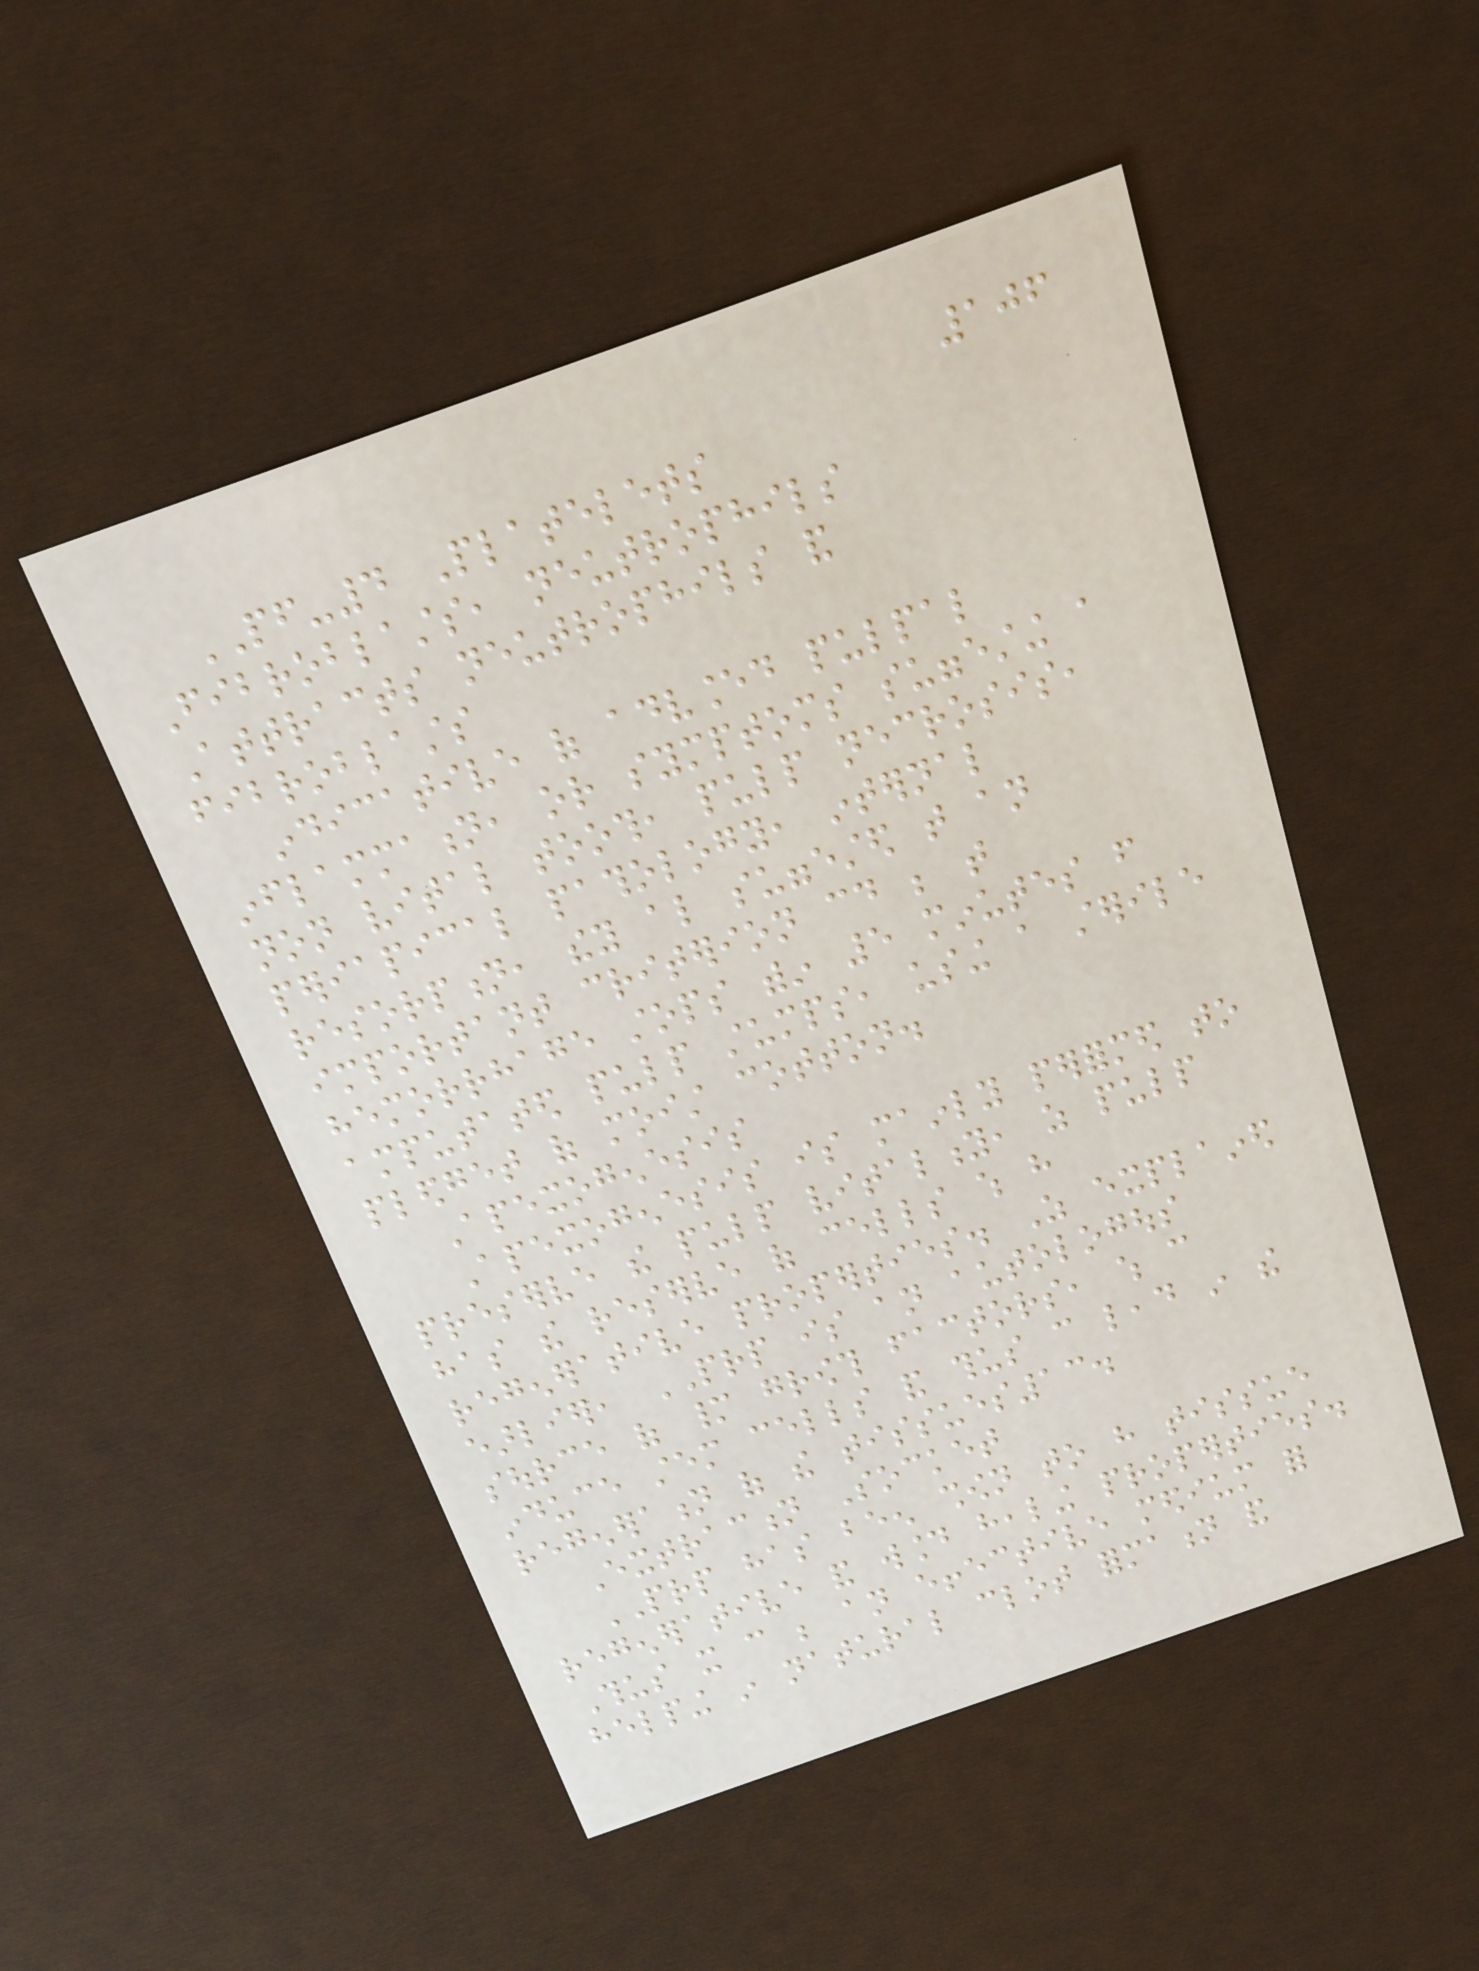106
PF-4 Platelets
Fibroblasts, neutrophils
Attracts neutrophils and
fibroblasts
indicative of advanced pulpal
inflammation, or symptoms suggesting a
non vital tooth, pulp necrosis,
periapical pathology, internal
resorption, they also suggested that an
important criterion could be that
hemorrhage stops within 5 minutes from
amputated pulp stumps, using a sterile
pledget of moist cotton.
Apexogenesis
Apexogenesis is mainly performed to
preserve the pulp vitality, as pulp
has the reserve of cells which have
regenerative properties. As explained
earlier, PRP is an autologous
source of many growth factors, which can
induce stem cells and thus can lead in the
regeneration of the tissues13.
Extraction Socket
PRP has been shown to have tissue
regenerative and wound healing properties.
Thus it can be an effective medium for
helping in natural clot formation and
